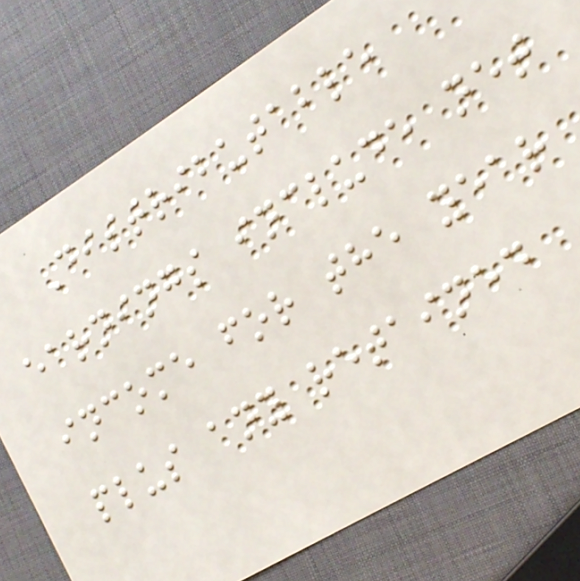Distributable
earnings include net
income for the year
plus any retained
